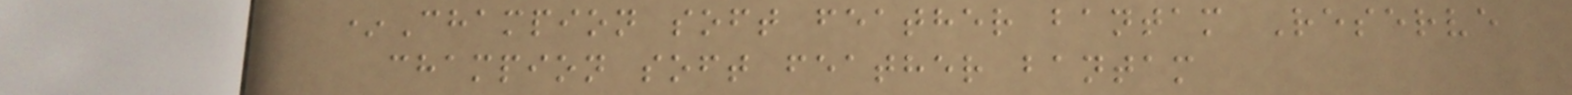*Champion soft feather bantam Reserve
champion soft feather bantam
